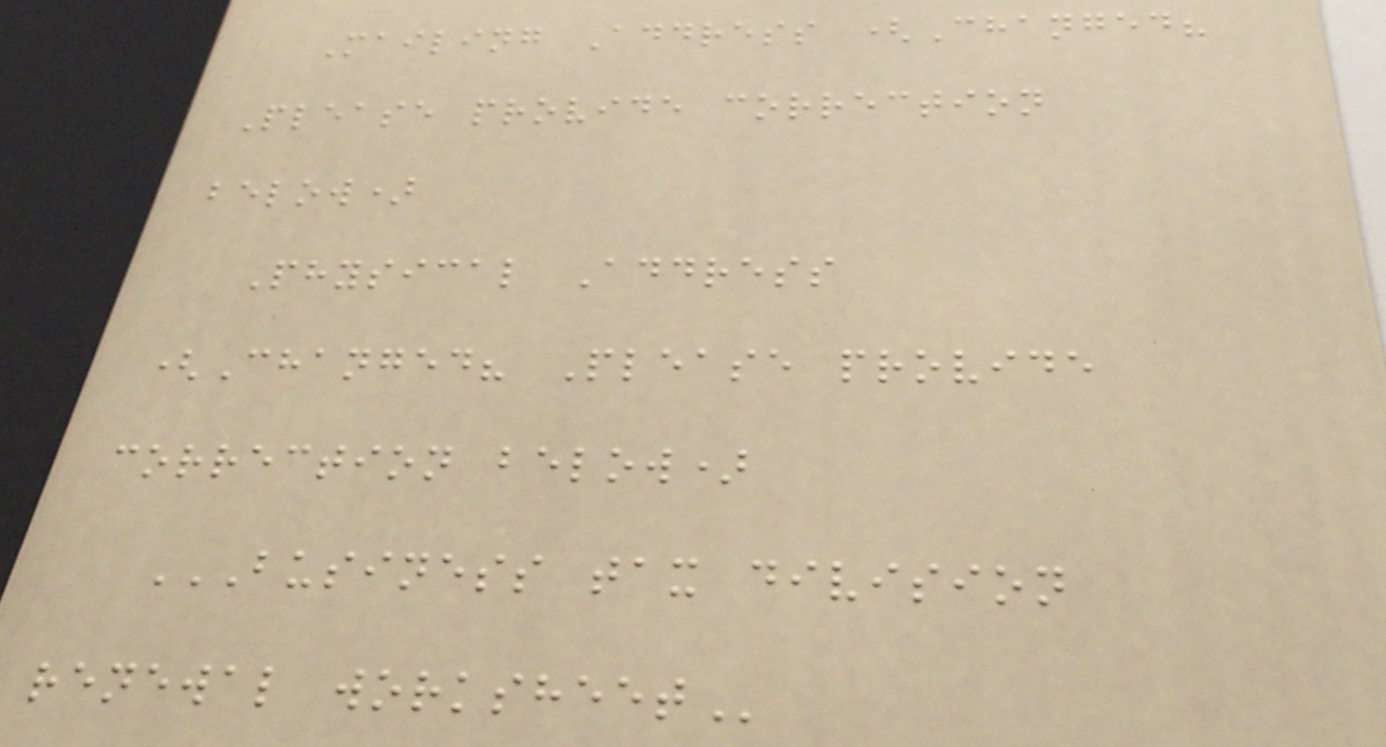Mailing Address (Changed?
Please provide correction
below)
Physical Address
(Changed? Please provide
correction below)
BUSINESS TAX DIVISION
RENEWAL WORKSHEET
